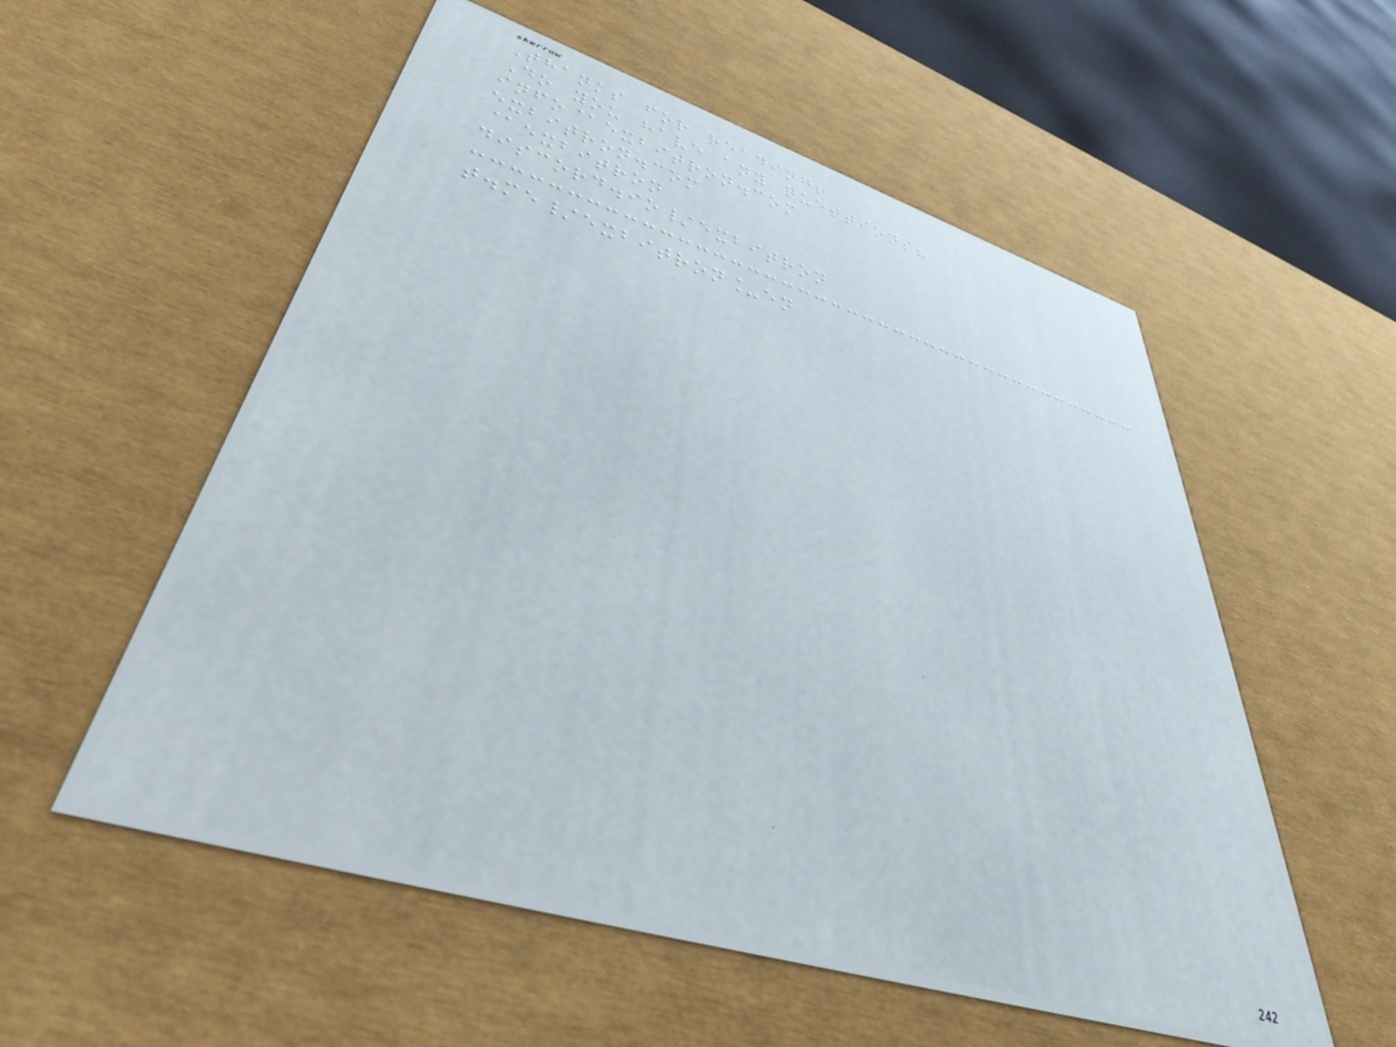Thanks for reading!
Do you have any questions?
info@exbitron.com
exbitron.com
@exbitron
discord.io/exbitron
t.me/exbitron_en
